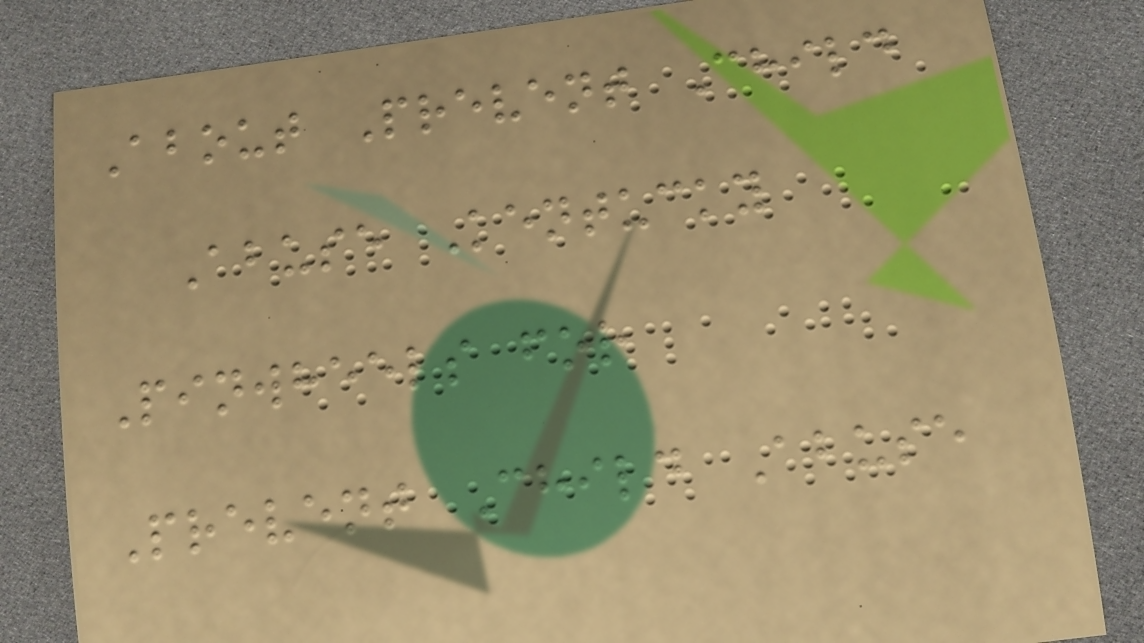About Prevent Child
Abuse Kentucky
Pinwheels for
Prevent Child Abuse
